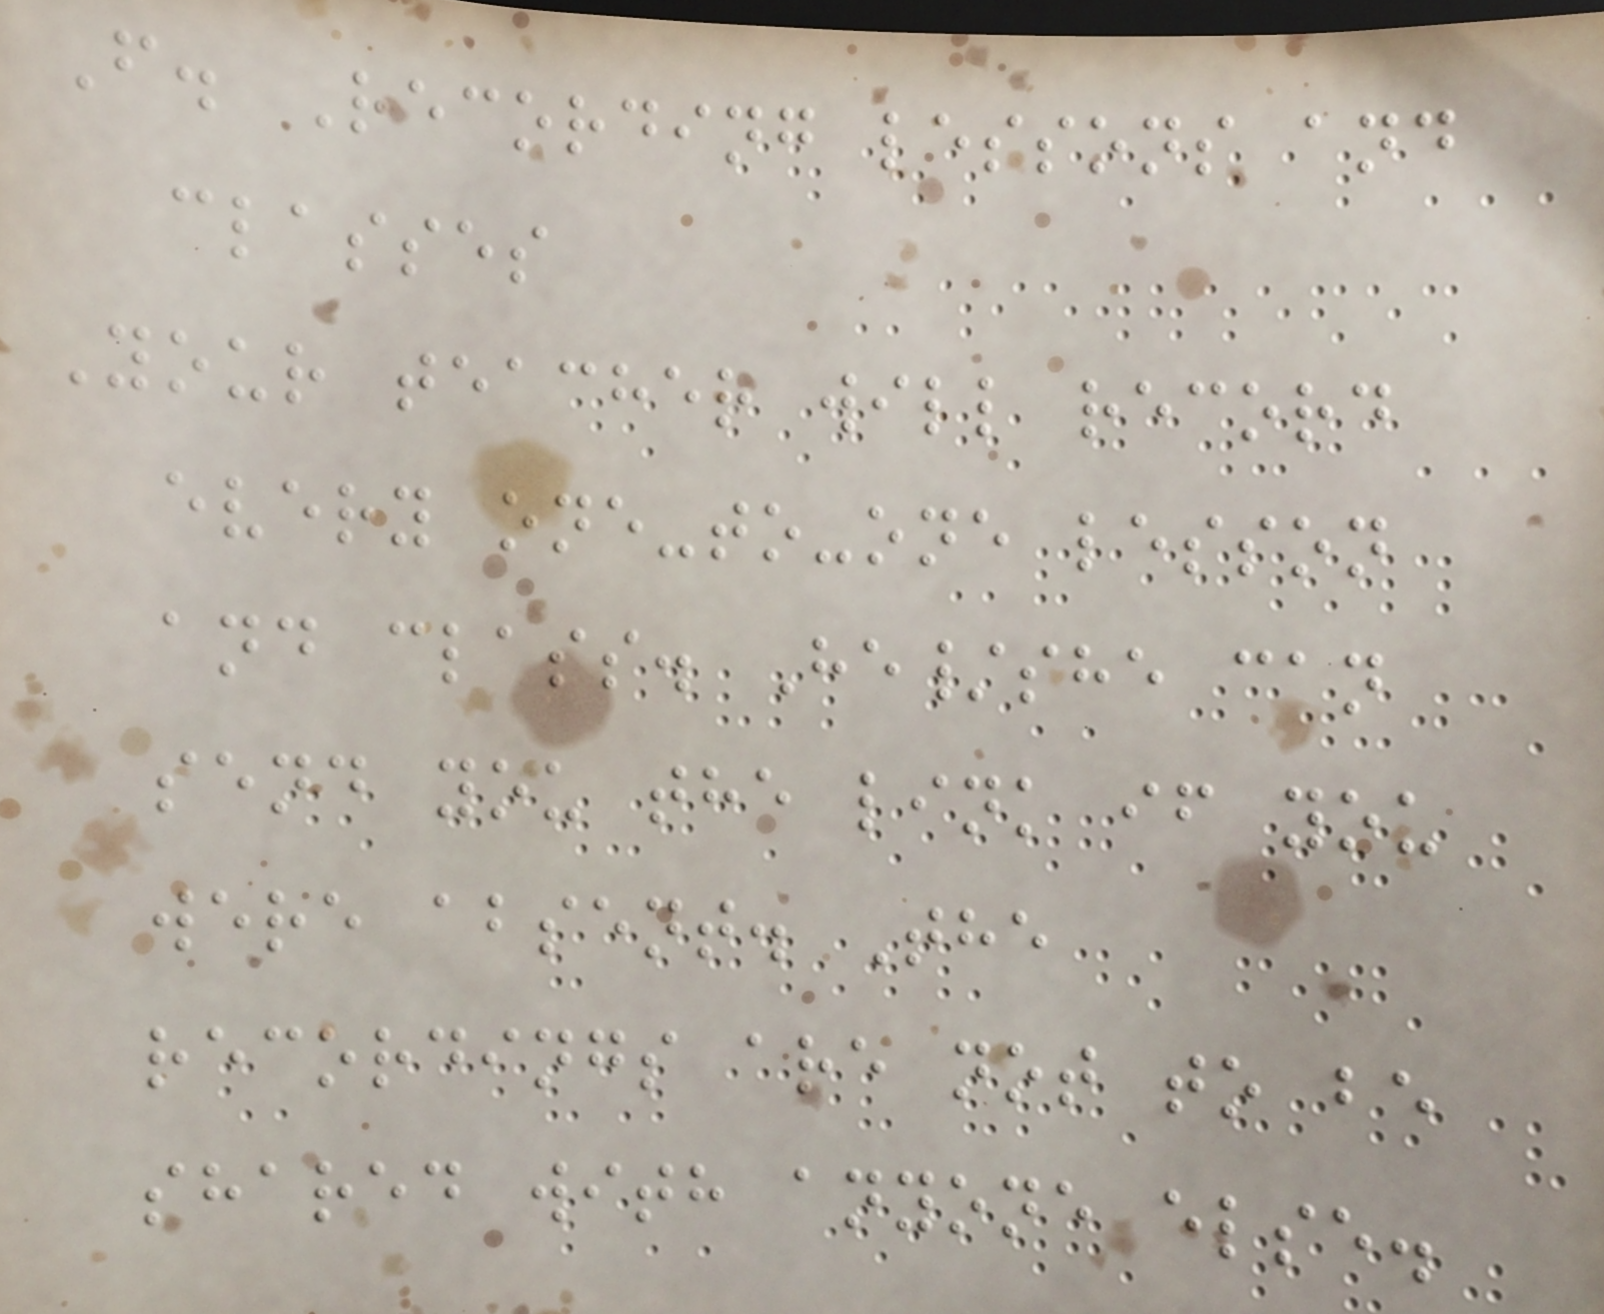F. Recording lessons and
classes
Your teacher will record
every one-to-one lesson
and class. He/she can
send you the link if you
were absent. The
recordings are not to be
shared with anyone else.
